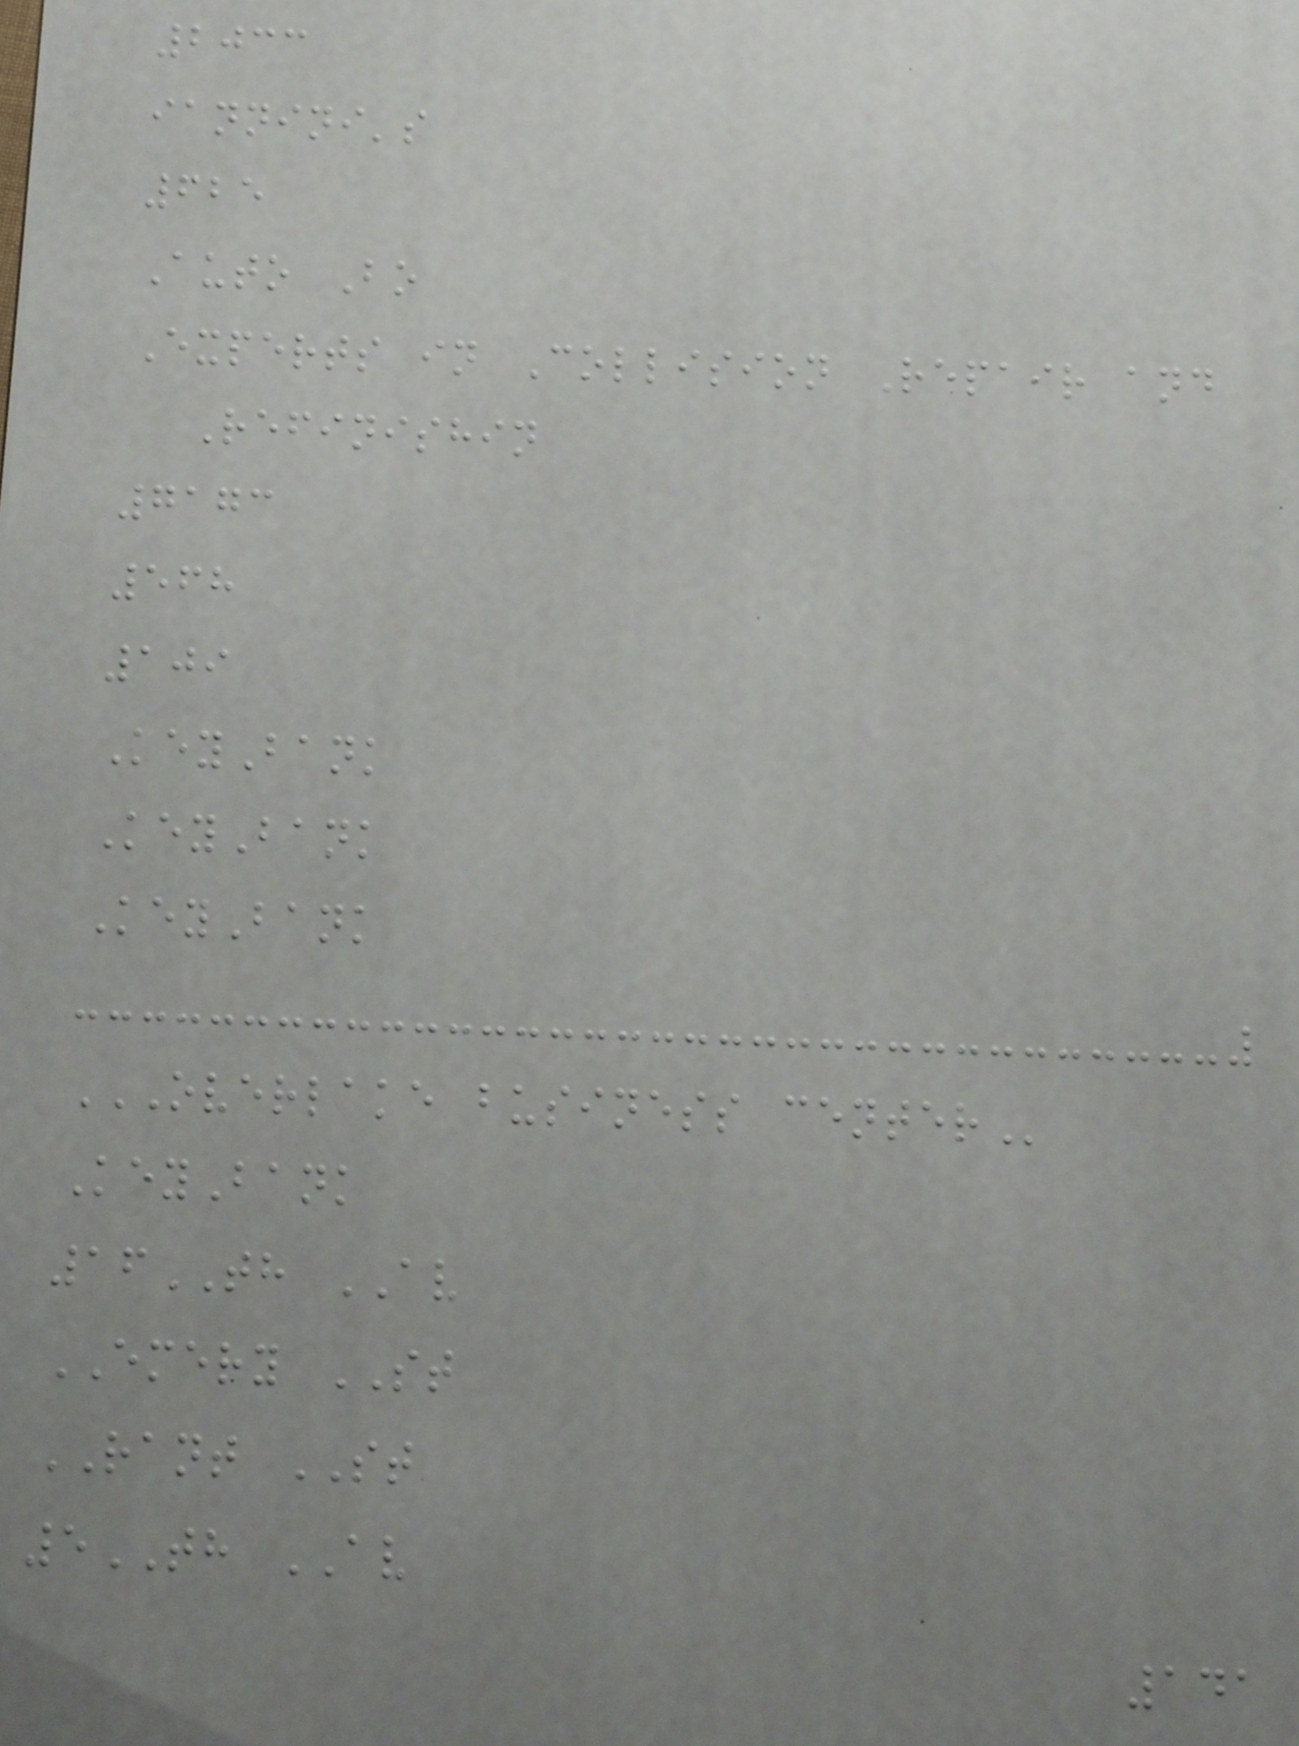2033
iannini's
625
Auto Bo
Experts in Collision Repair and
Refinishin
7173
568
109
KeyBank
KeyBank
KeyBank
OVERLAKE BUSINESS CENTER
KeyBank
16TH AV
EMERY ST
RANT ST
5TH AV
141
